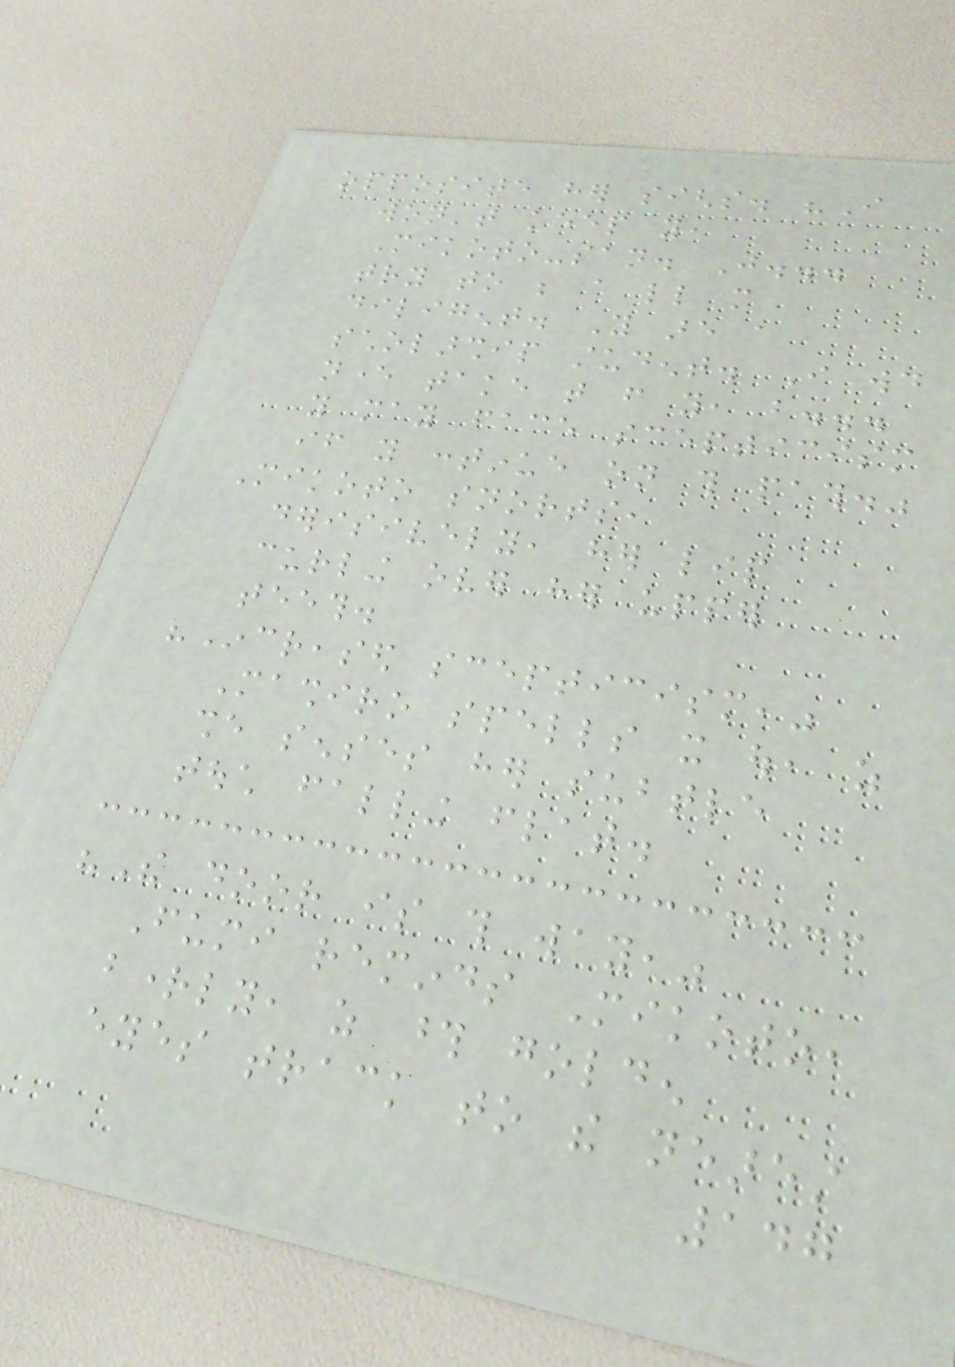opposite her sighs. "I
won't keep you,
Mikoto-san. Just...
try to be a little more
diligent. You are a
scholarship student. I would
never take that from you, but...
you may face scepticism
if you continue on this path."
Mikoto snorts,
derisively, her lip
curling over her upper
teeth.
"Increased scepticism,"
Mashiro spells it out, as
she senses her subtle
touch falling flat.
"The door is this way,"
Fumi reminds Mikoto,
brightly, as those golden
eyes track to the nearest
147
